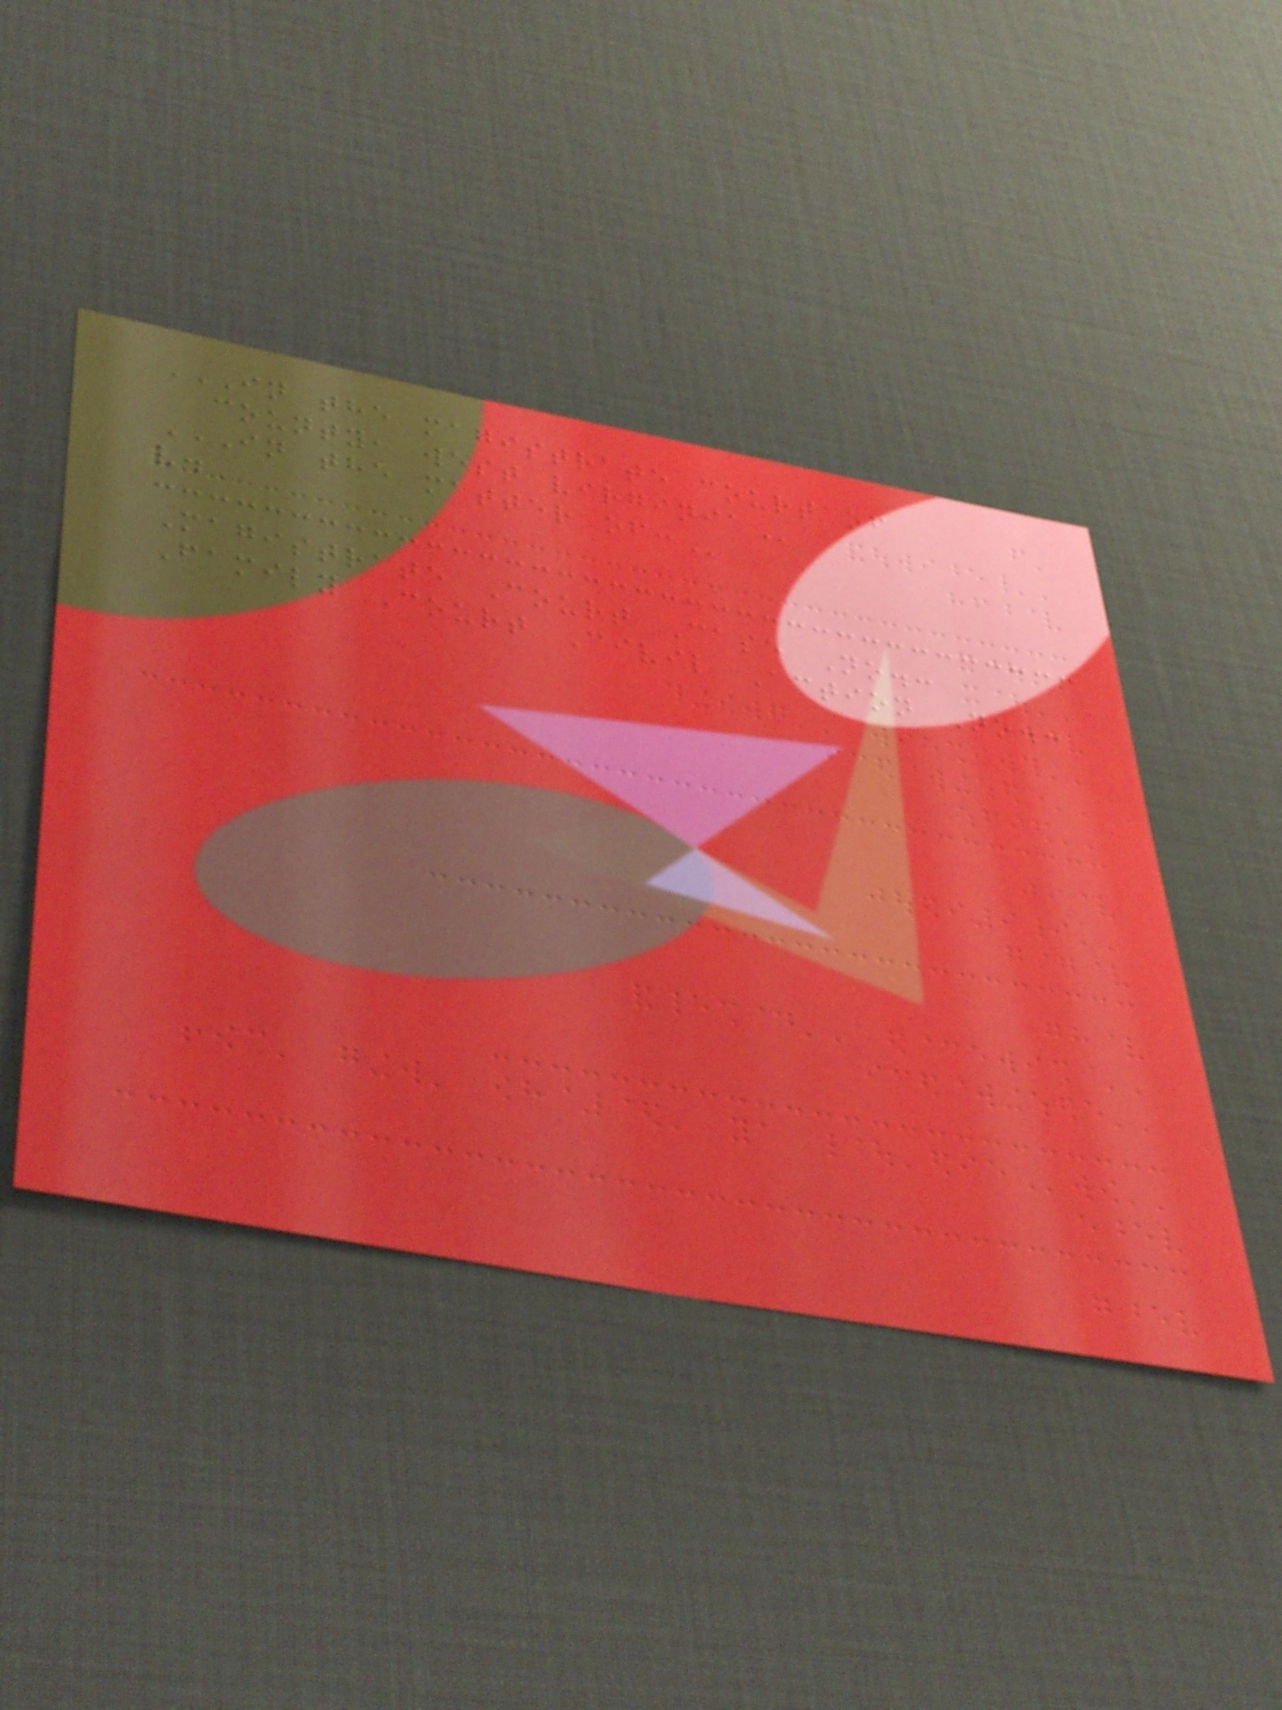IN THE MAGISTRATE COURT OF
COUNTY, WEST VIRGINIA
IN THE MATTER OF:
v.
Magistrate Court Case No.:
Family Court Civil Action No.:
